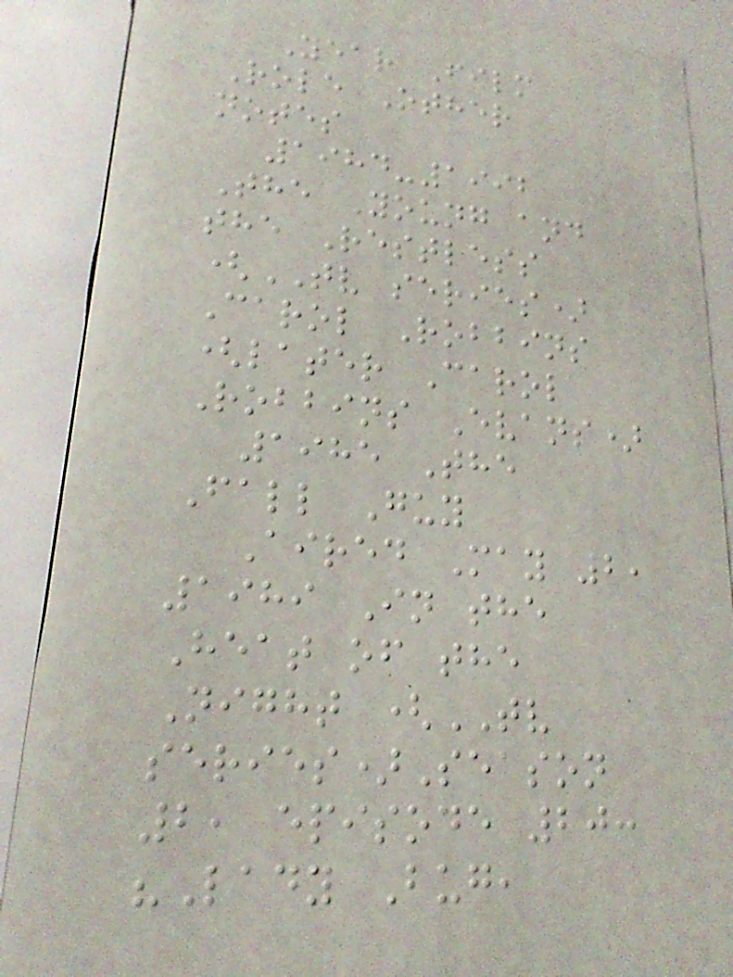Year Film
Role Other
notes
1984-1992
The Young and
the Restless
(TV series)
Carol Robbins
(later Carol
Robbins Evans)
1985 The
Fall Guy
Aired May 2,
1989 In the
Heat of the
Night (TV
series)Season
2, episode 20:
"Lady Bug,
